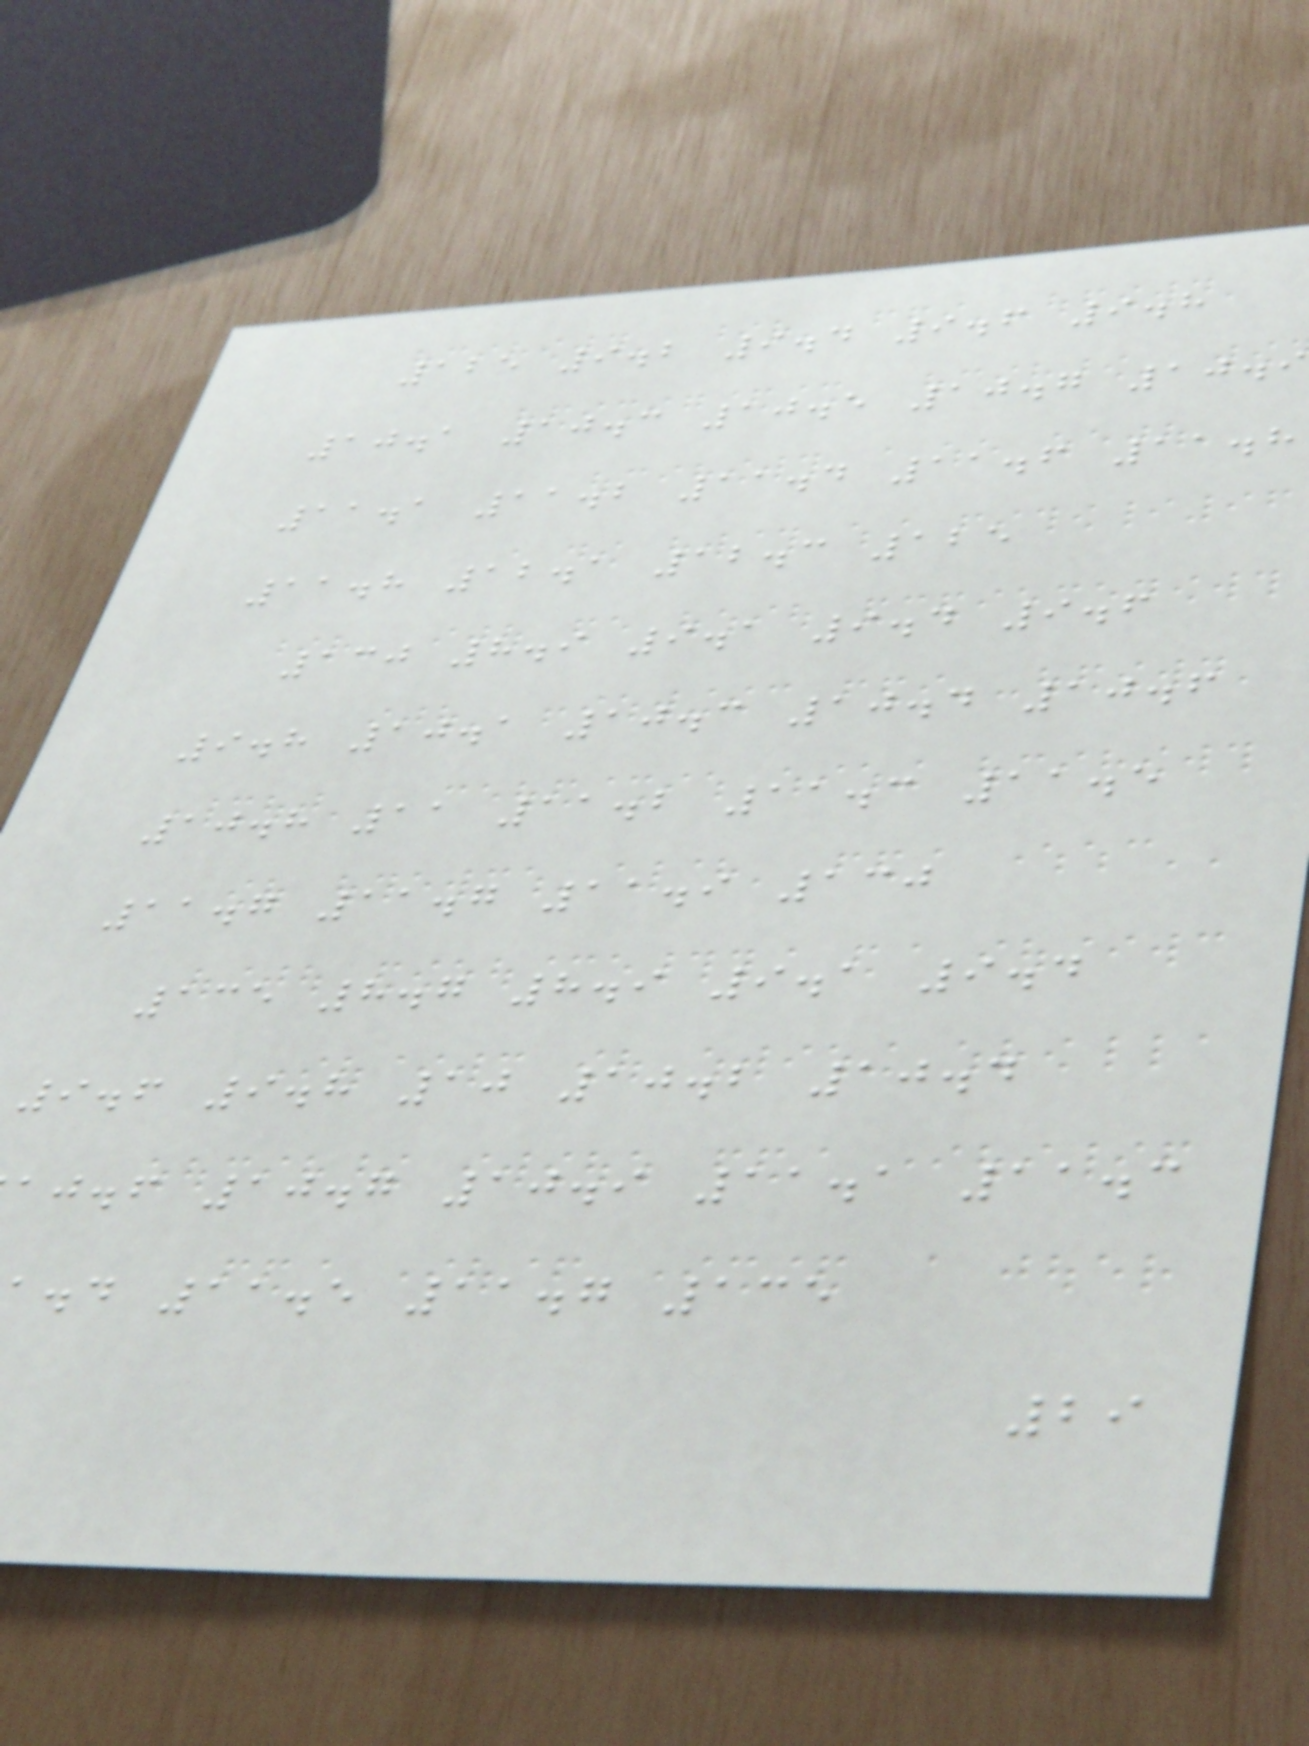125 9.2 9.4 9.6 9.8
10.1 10.3 10.5 10.7 10.9
11.1 11.2 11.4 11.6 11.8
11.8 12.1 12.3 125
130 8.9 9.1 9.4 9.6
9.8 10.1 10.3 10.4 10.6
10.8 11 11.2 11.3 11.5
11.7 11.7 11.9 130
135 8.7 8.9 9.1 9.4
9.6 9.8 10 10.2 10.4
aj.f 10.7 10.9 11.1 11.3
.d 11.5 11.7 135
29
